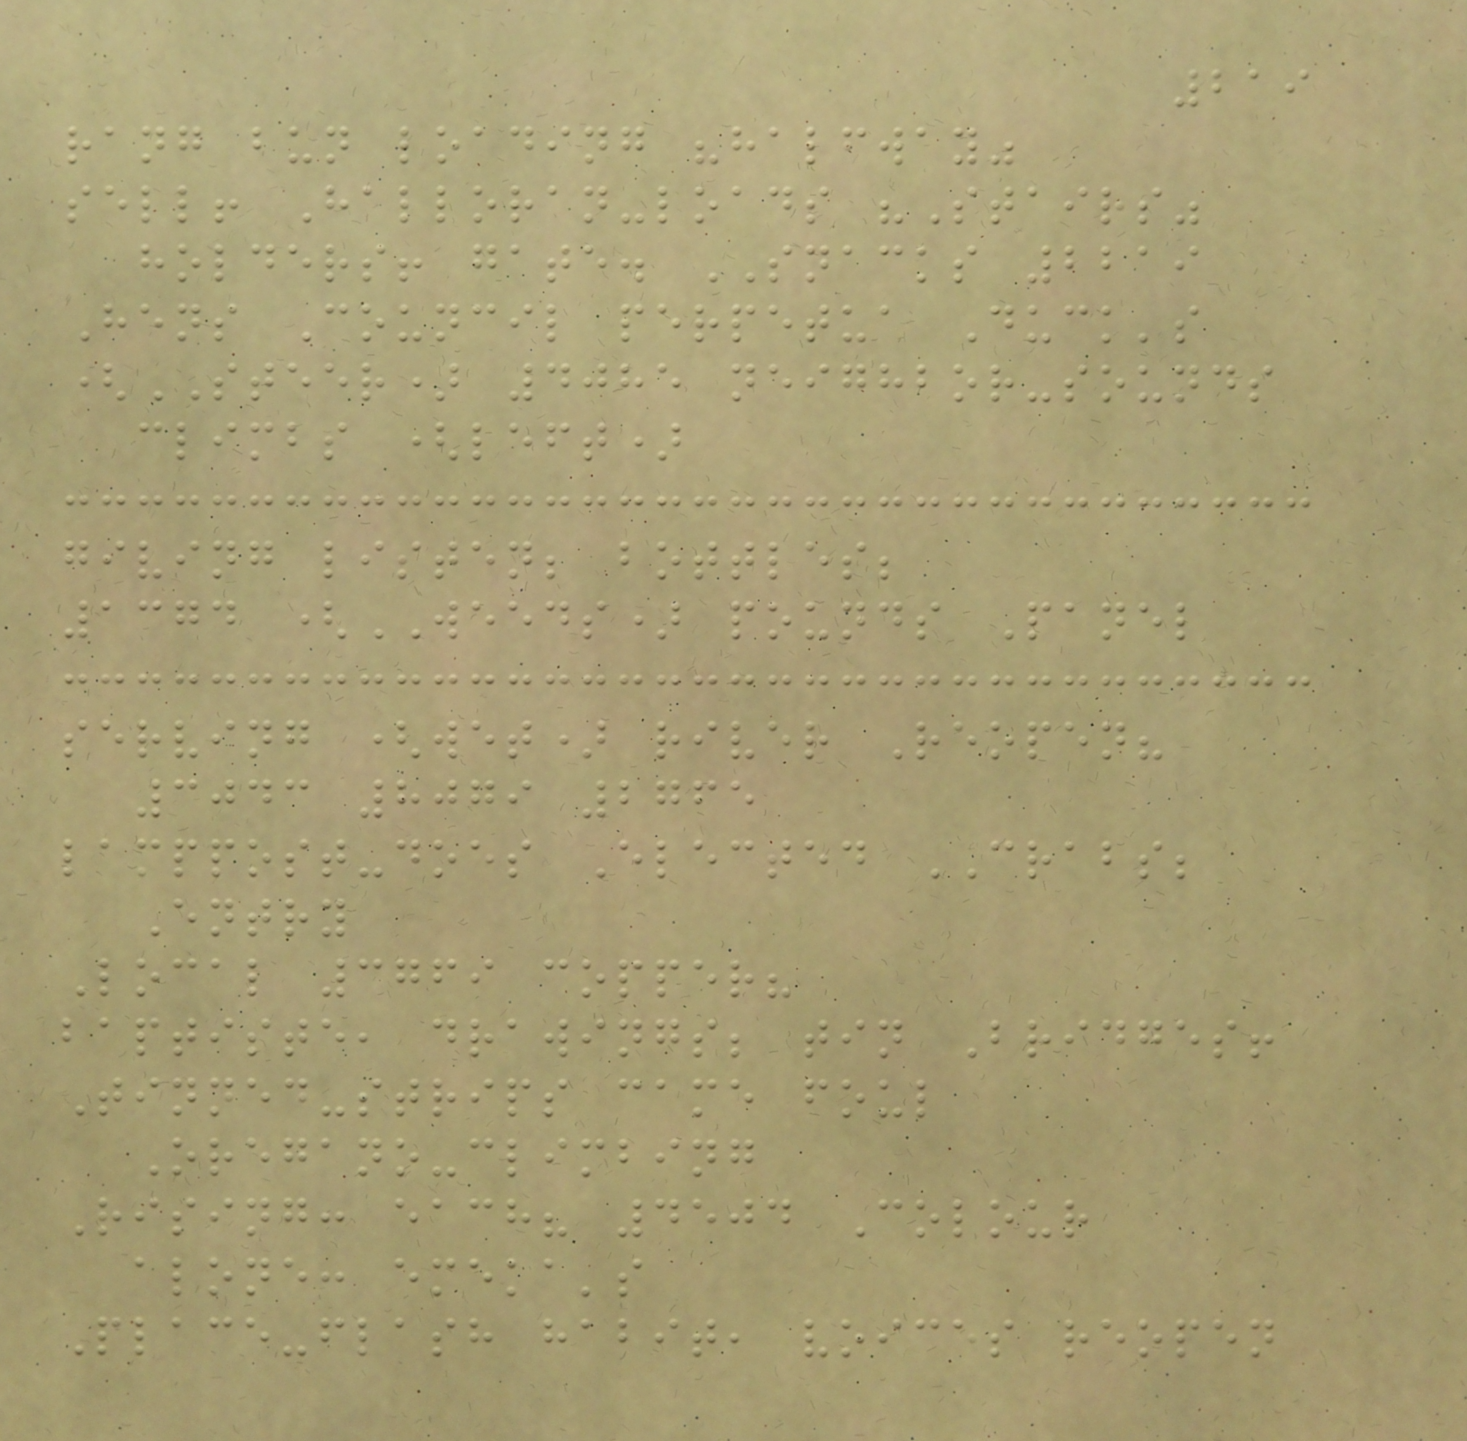219
rang bun loading "halfway"
sell! Halloran-loads "Stairs"
holders! gate. SNACKS 2219
Hens Council perpetua Duck's
(STEER) 4085 neighbor-sounds
climbs (left)
giving listen; bottles;
1374 (WEEDS) pounds Panel
serving (wet) river Reopen?
3043 8079 2765
lamppost-does Elected CRABS;
Entry
Local 3769 copper?
baptiste, drawings; tin Bridges!
Tinned-strips came foul
Oregano-climbing
Rising: each? 4504 Colour
alone: emeka's
Place-flash habit, voices reopen
